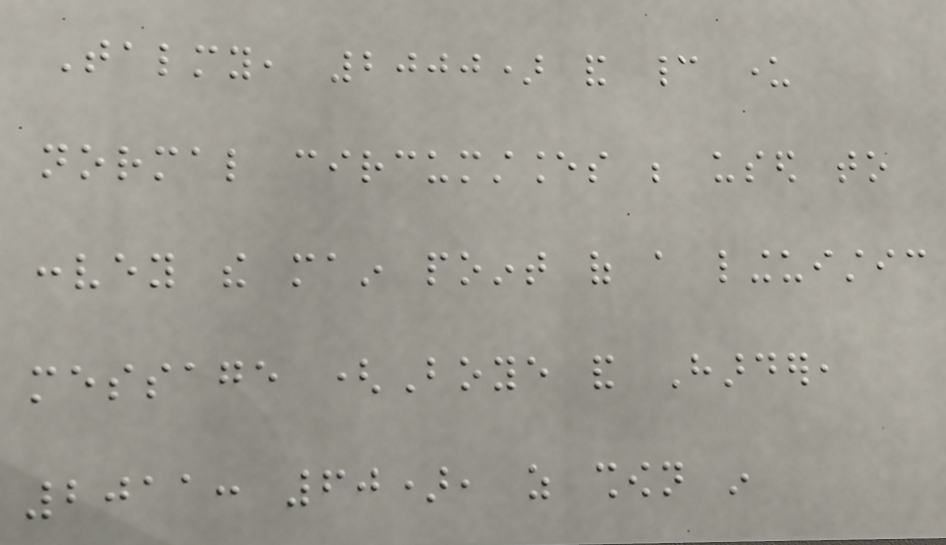Talmy, 2000) and cannot under
normal circumstances be used to
convey the main point of a linguistic
message (Boye and Harder,
2011: 60), as shown in
